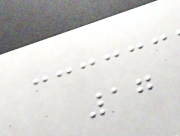17
